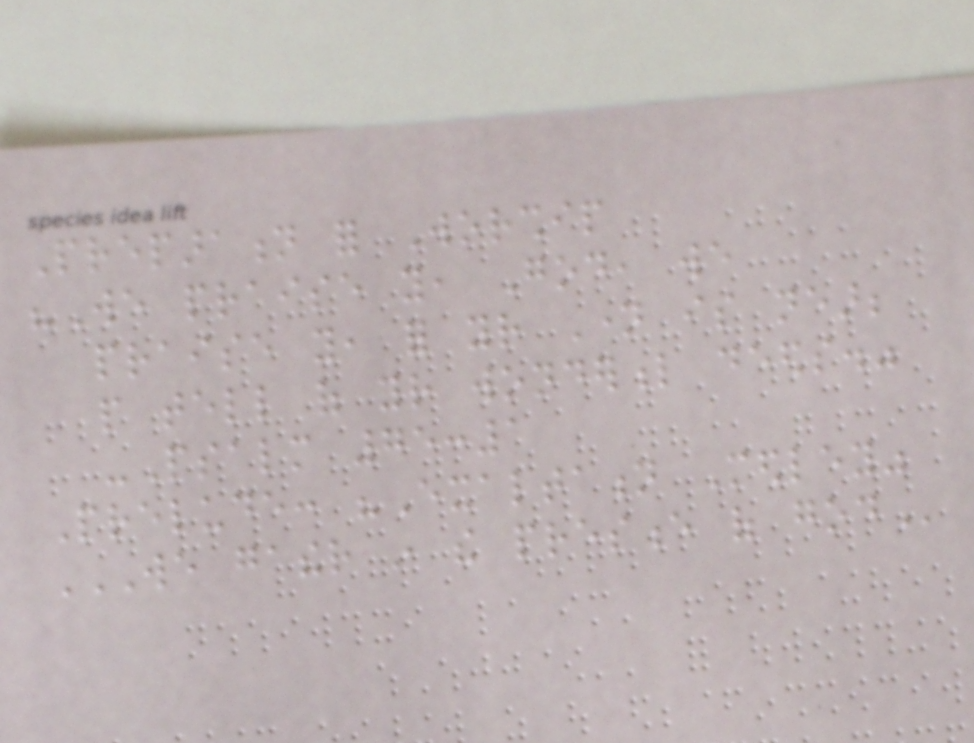Preparation for Worship
"We praise you, God, we
praise you, for your Name is near;
people tell of your wonderful deeds."
-Psalm 75:1
Prelude: "Exaltation Medley"
WE GATHER IN THE PRESENCE OF GOD
